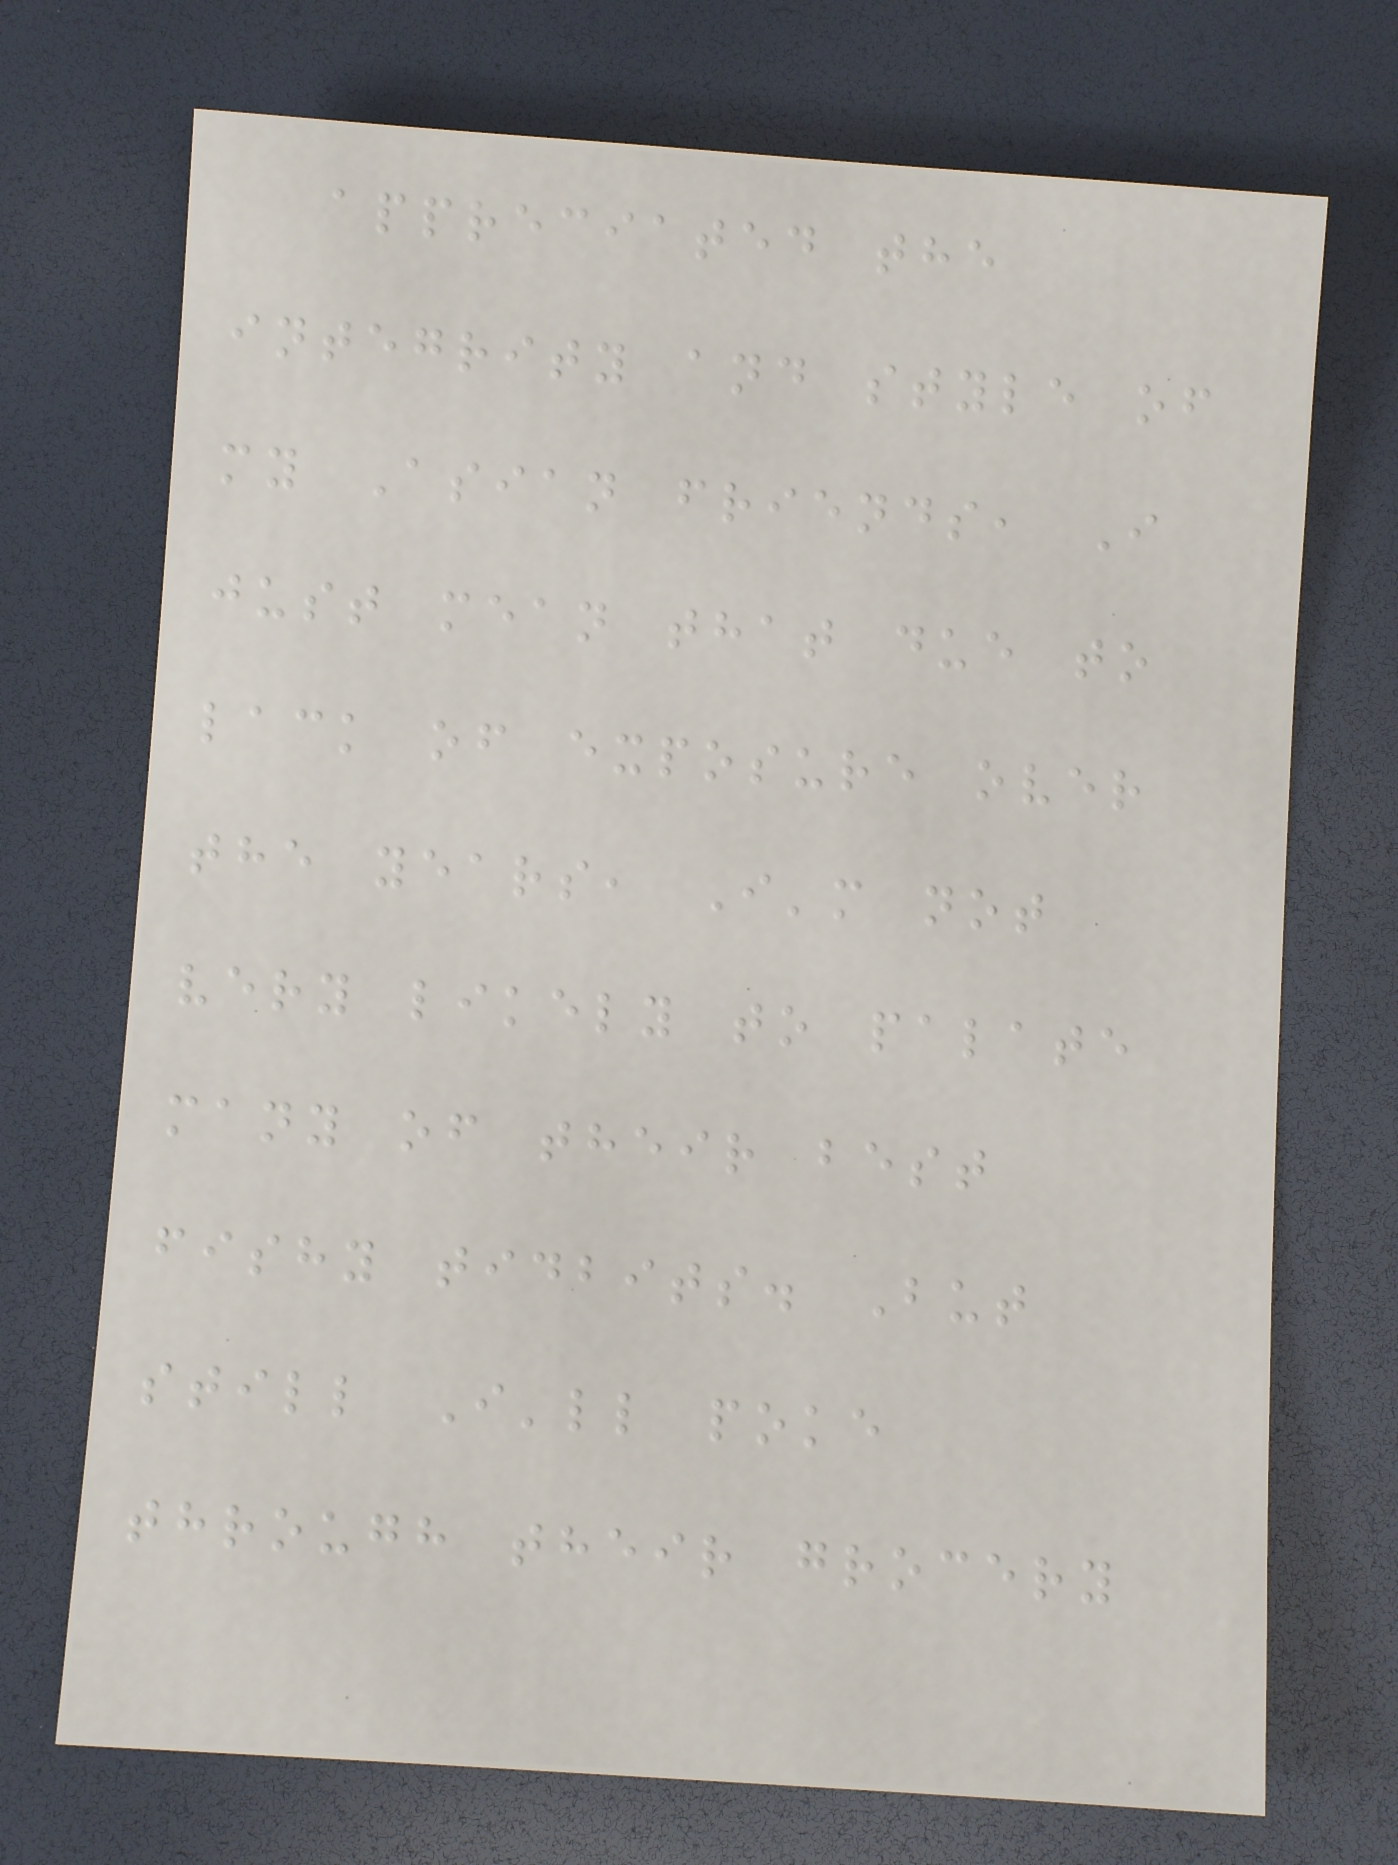appreciated the
integrity and style of
my Asian friends, I
just mean that due to
lack of exposure over
the years, I'm not
very likely to palate
many of their best
fishy tidbits. But
still I'll poke
through their grocery
